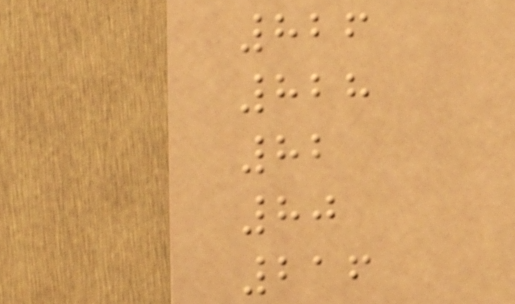826
828
82
80
216
